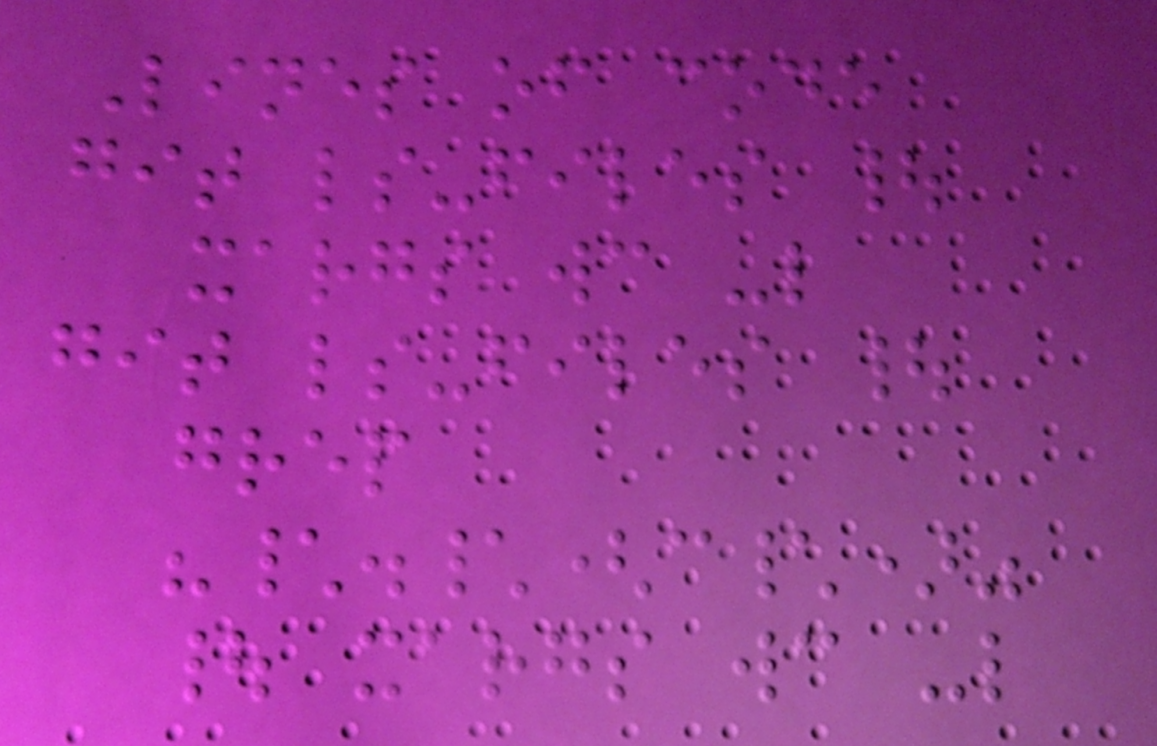Lines of code
git ls-files |
xargs wc -l
git ls-files |
grep
"\.\(c\)"
| xargs wc -l
